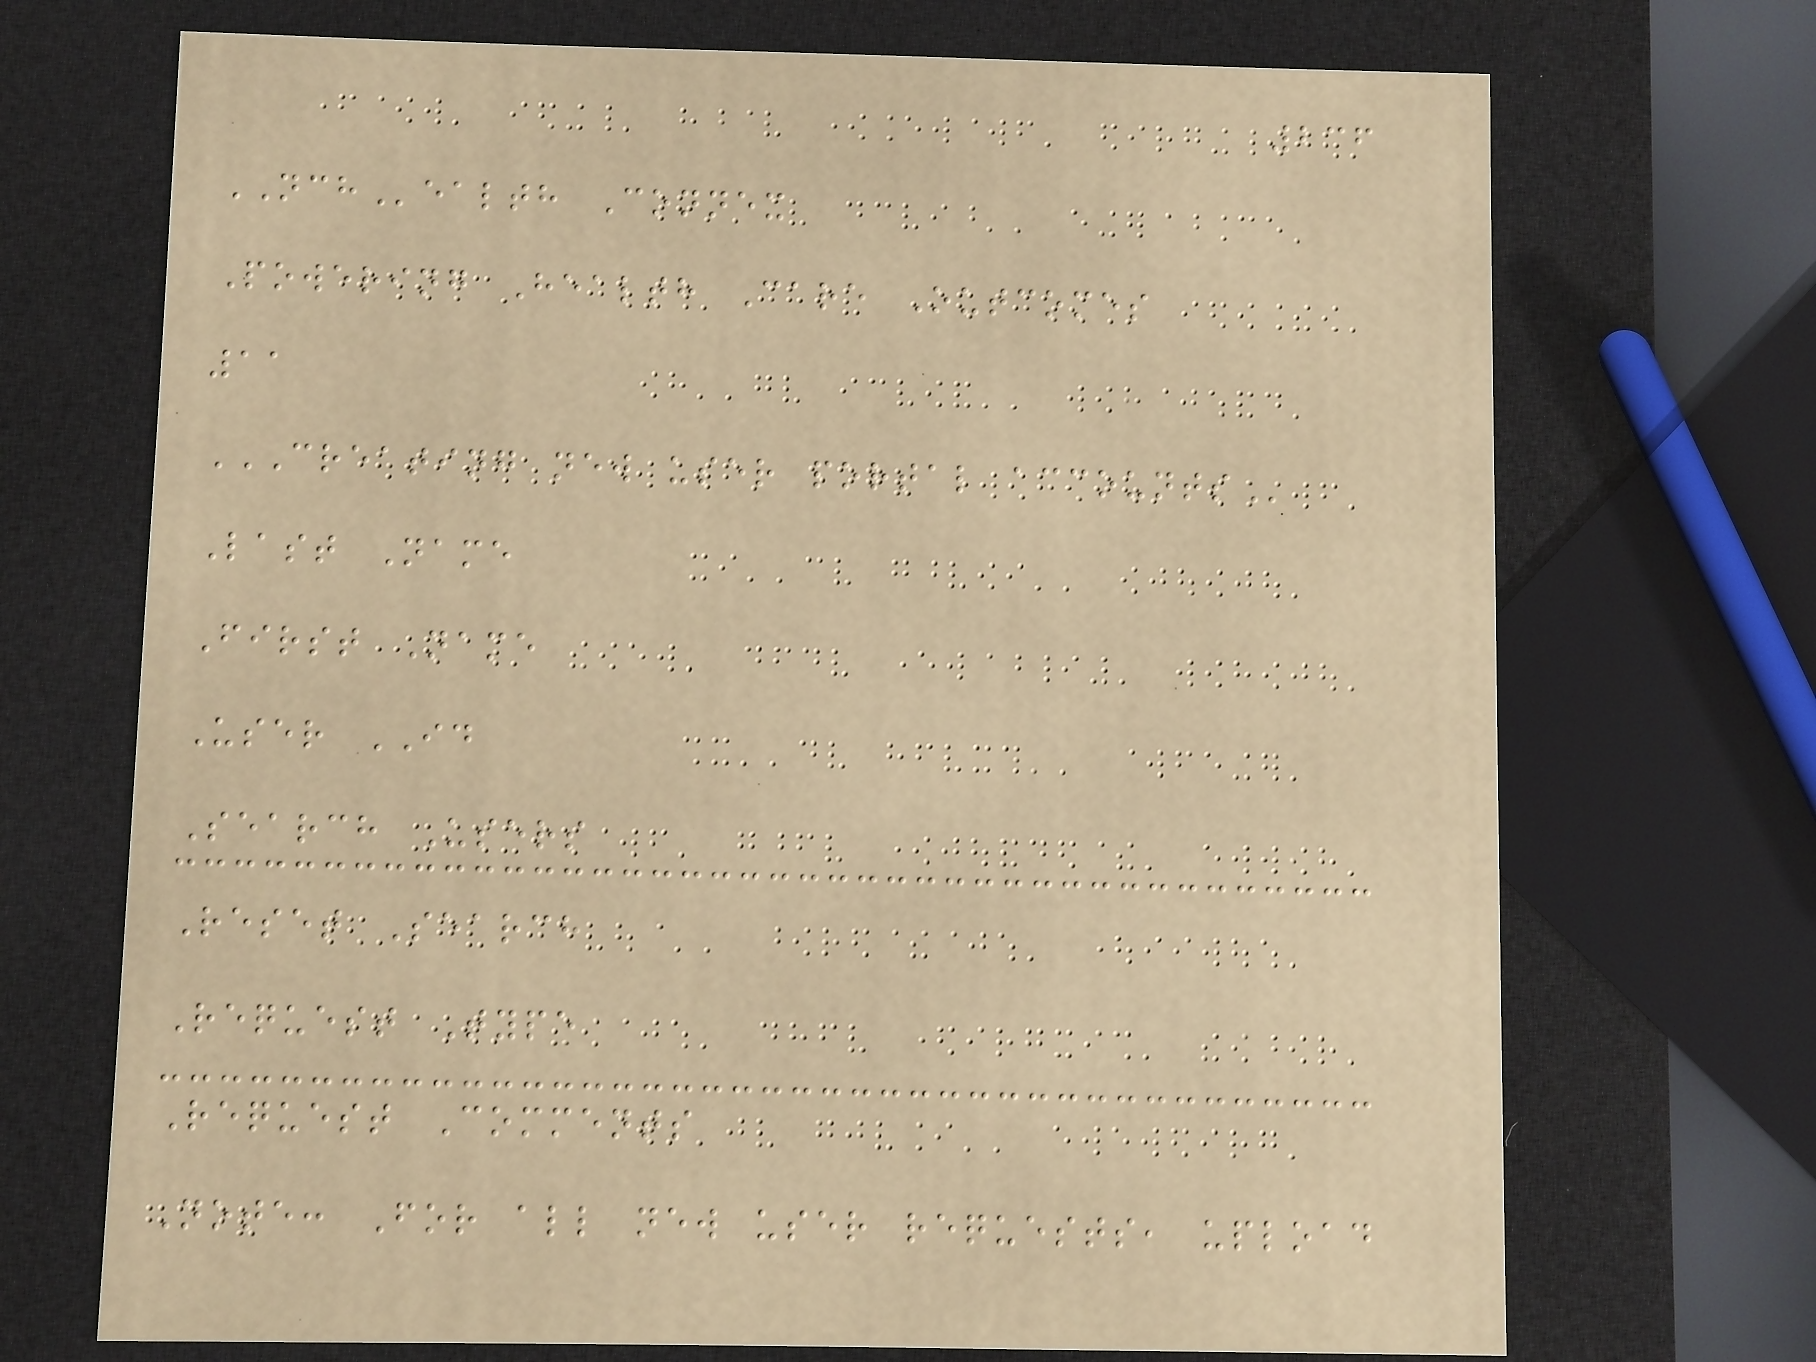236
NCHealth Connex
Powering Health Care Outcomes
11
CREATING NEW USER PORTAL ACCOUNTS
Last Name
First Name
User ID
Search Users
Reset Search
Request Type
Request Comments
Note: For all new user requests, upload
